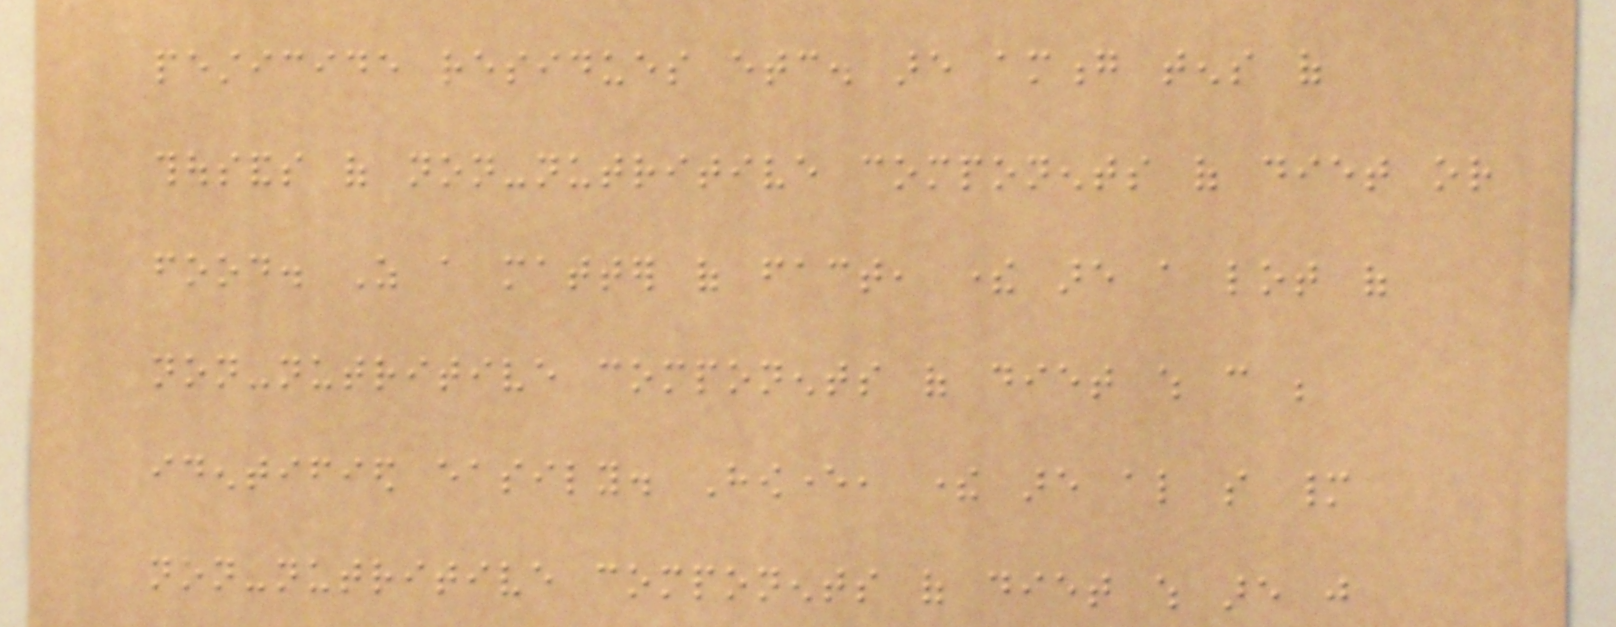pesticide residues etc. are among tens of
thousands of non-nutritive components of diet or
food. As a matter of fact, there are a lot of
non-nutritive components of diet which can be
identified easily. However, there are also so many
non-nutritive components of diet which are just
